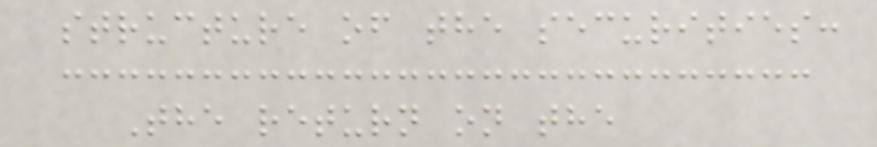structure of the securities:
The return on the
